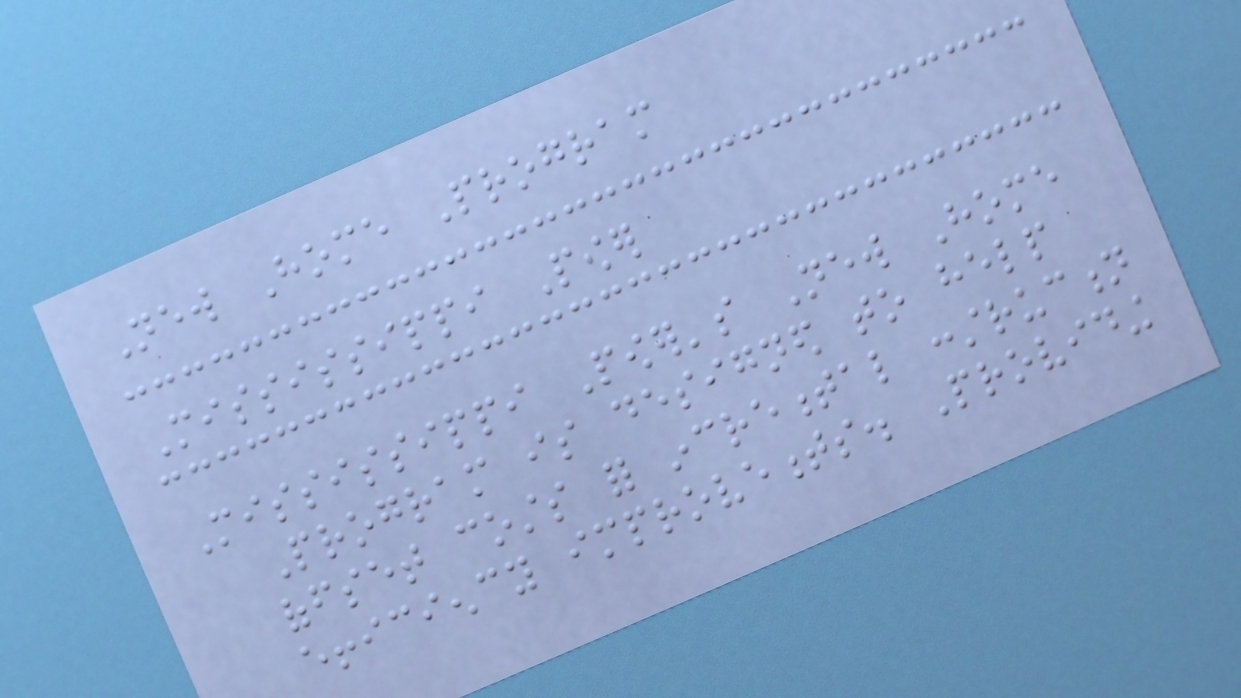New Home Program
Mississippi Power
Mississippi Power's New Home
Program is designed to help
offset costs for incremental construction
efficiency improvements. Providing
